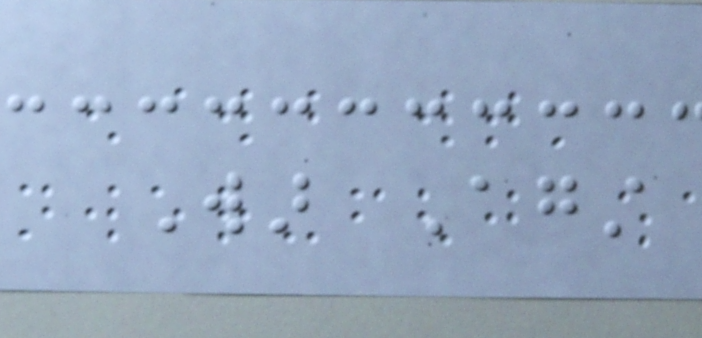War Against
